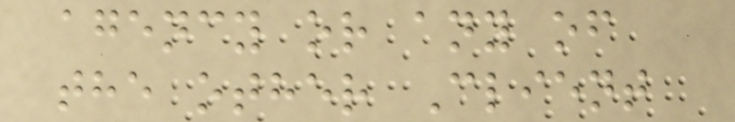agency or any of
the other Client
